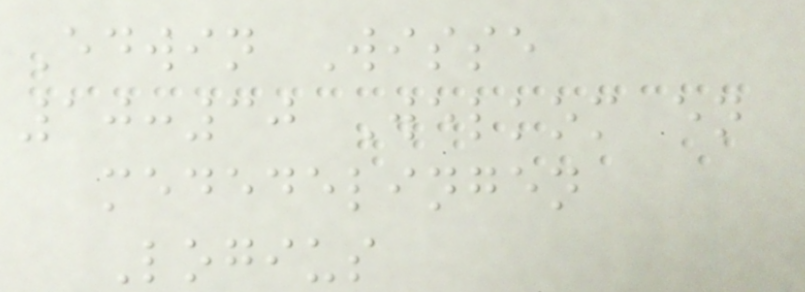Edwin Wisse
10:30 Welkom en
mededelingen
Logius
